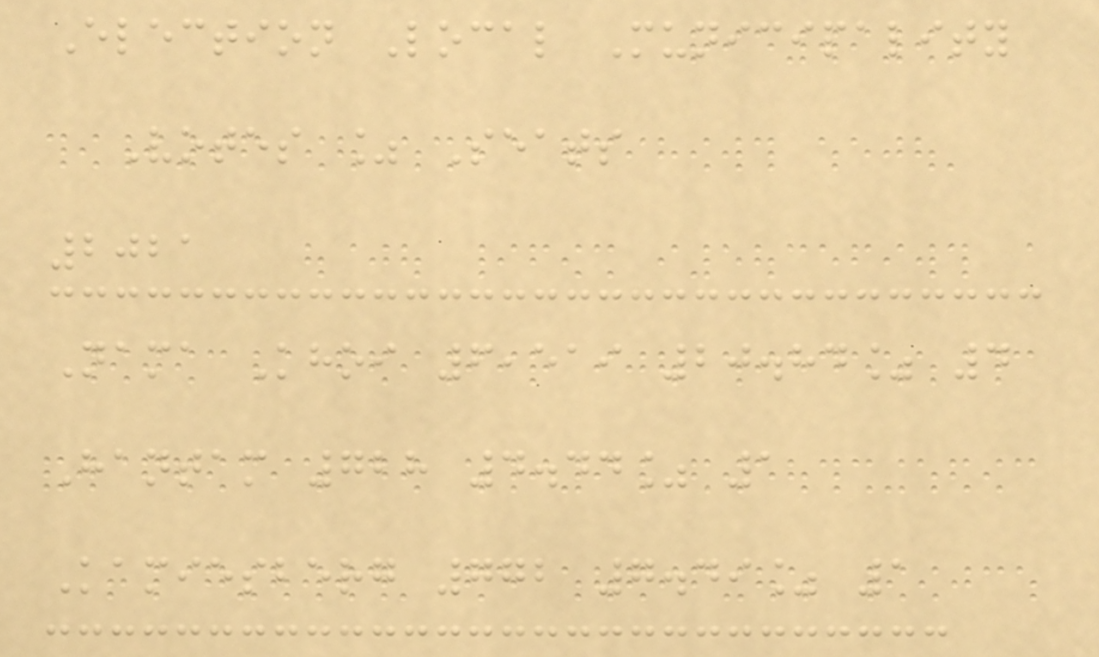Election Local Municipality
Votes % Seats
2021
Nama Khoi 6,519 20.84% 4
Hantam 728 4.44% 1
Kamiesberg 772 7.49% 1
